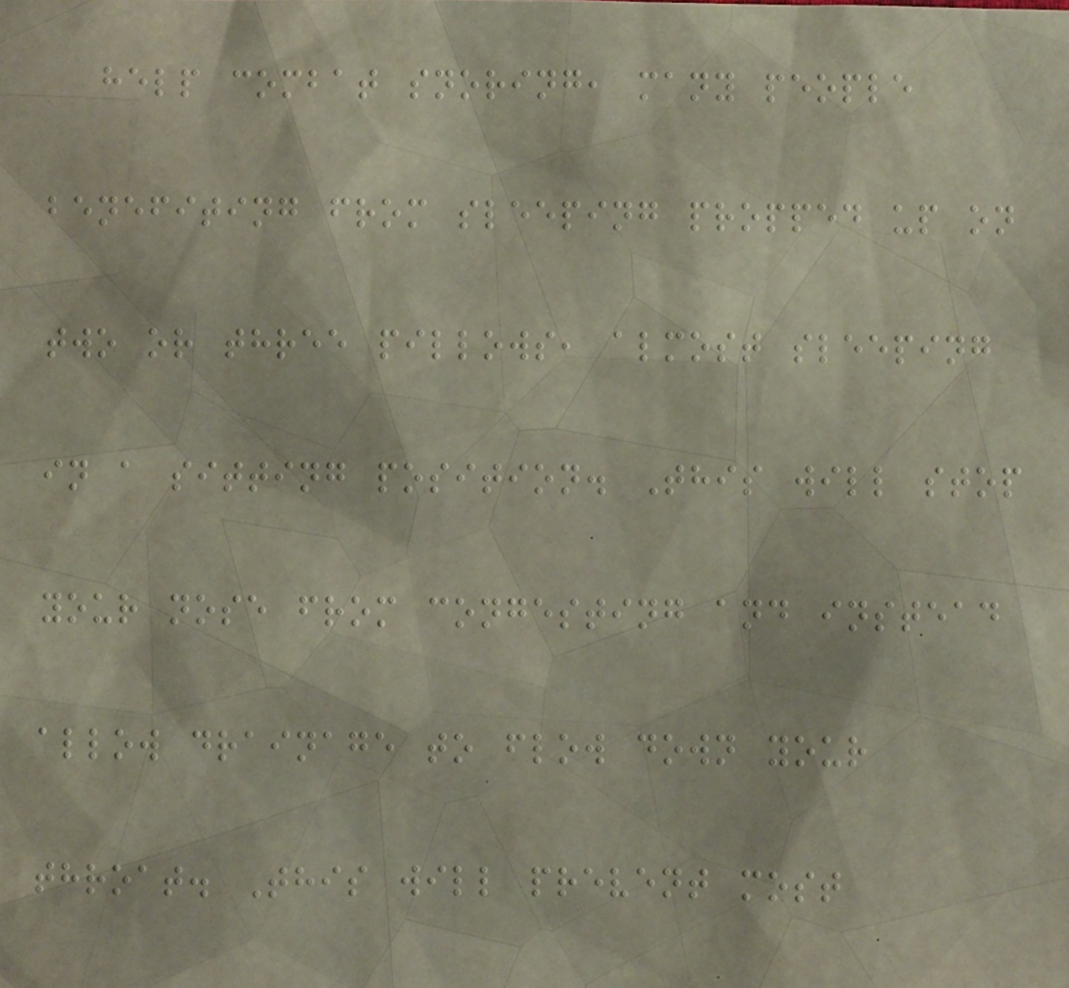help combat snoring, many people
benefiting from sleeping propped up on
two or three pillows, almost sleeping
in a sitting position. This will stop
your nose from congesting and instead
allow drainage to flow down your
throat. This will prevent most
